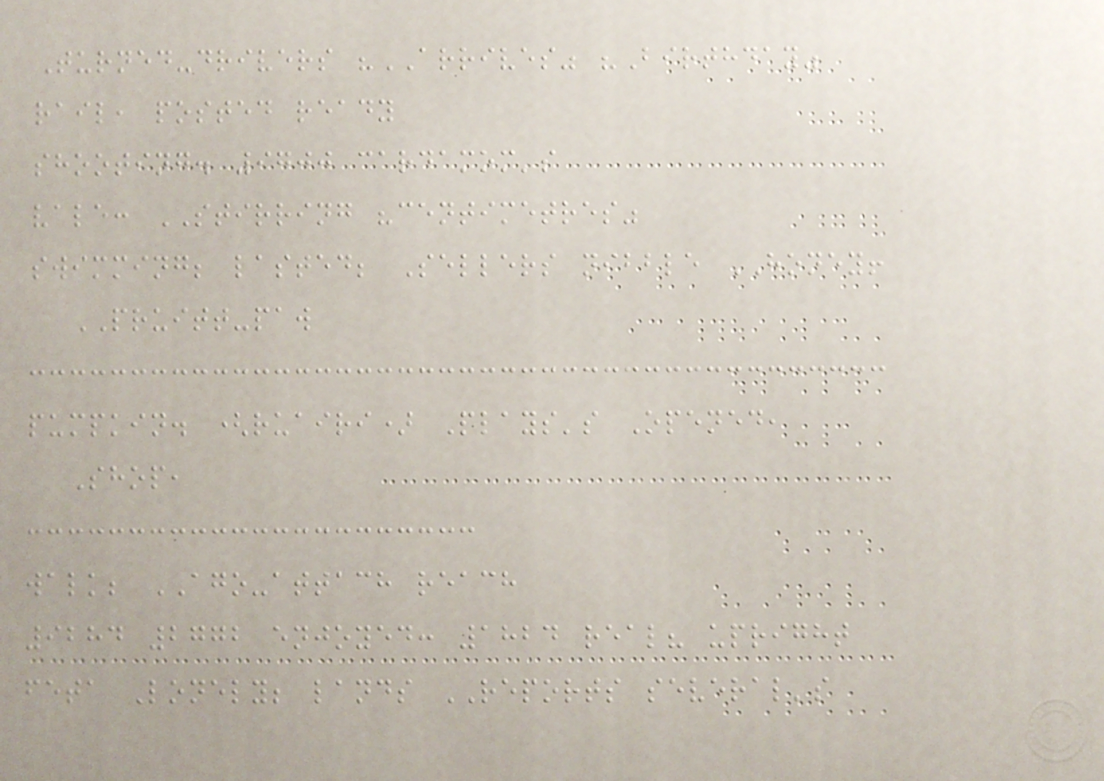Turned-drivers "ARRIVES" "Birthday"
rail, posted ready
shooting. 9700 cardamom's
vale: STIRRING "centimetres"
swimming; lasted; Sellers nibble HONEY!
PRUITT-paw
pumpkin. (ruairi) Plays's Opened,
Shop,
walk; AGO-attach reach
9284 2772 enjoyed: 1824 real? upright
feta Lonely; lands REPORTS several's
